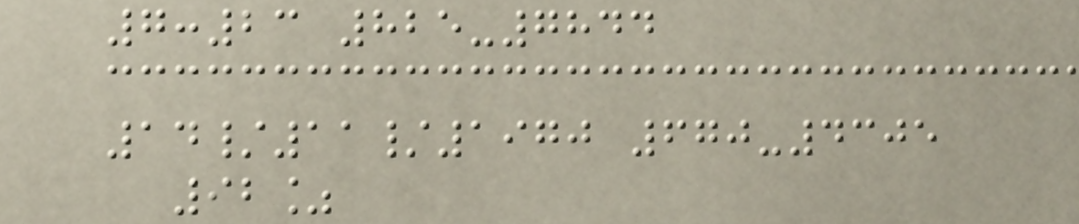7:23 825-7844
14/11/1970 670-4305
92%
